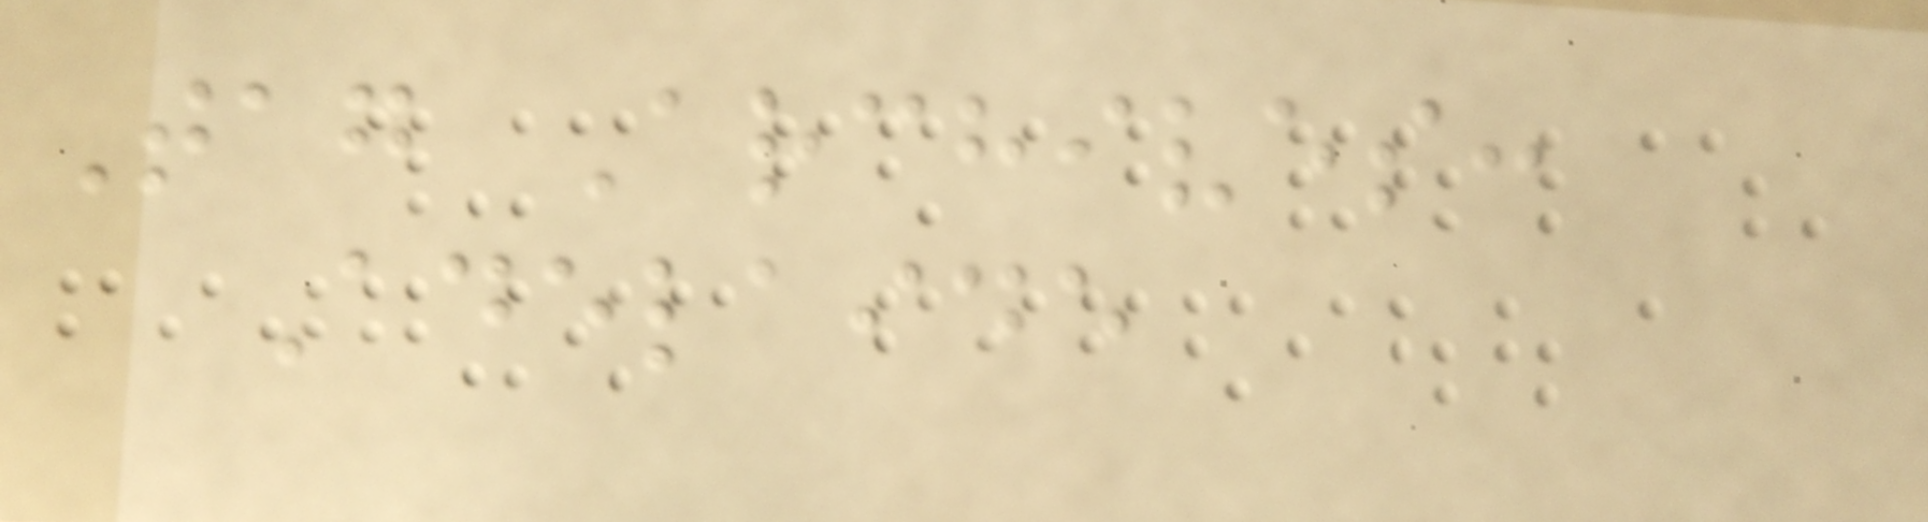Tag Archives:
Adelaide
